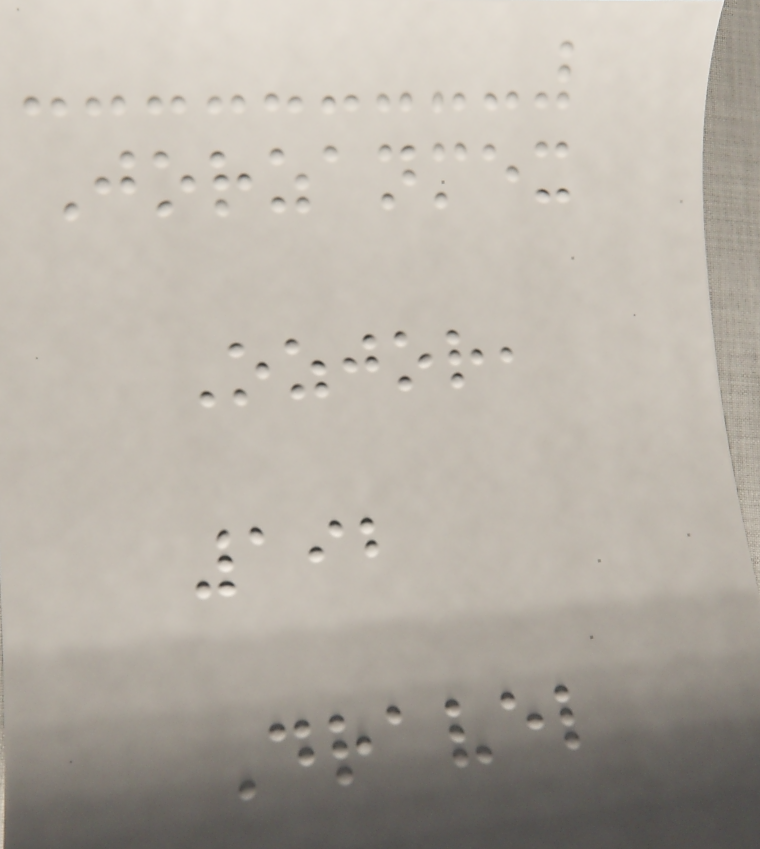Jorzanmex
Ozjor,
192
Dravel
